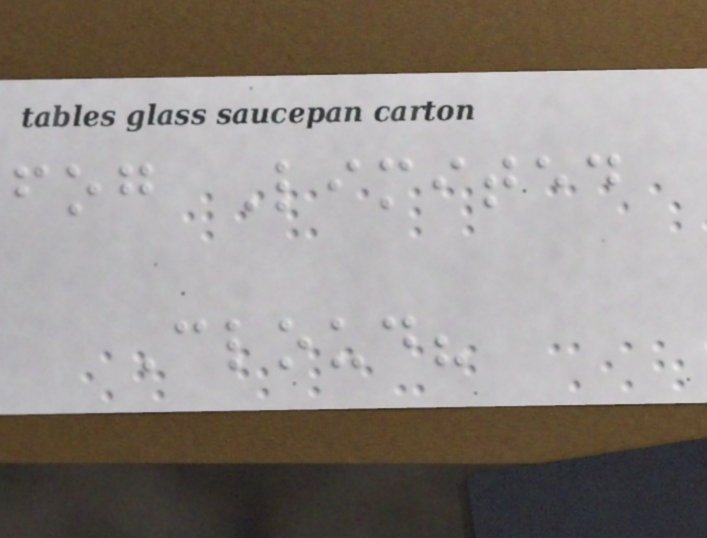fog Limited
Cloud?
